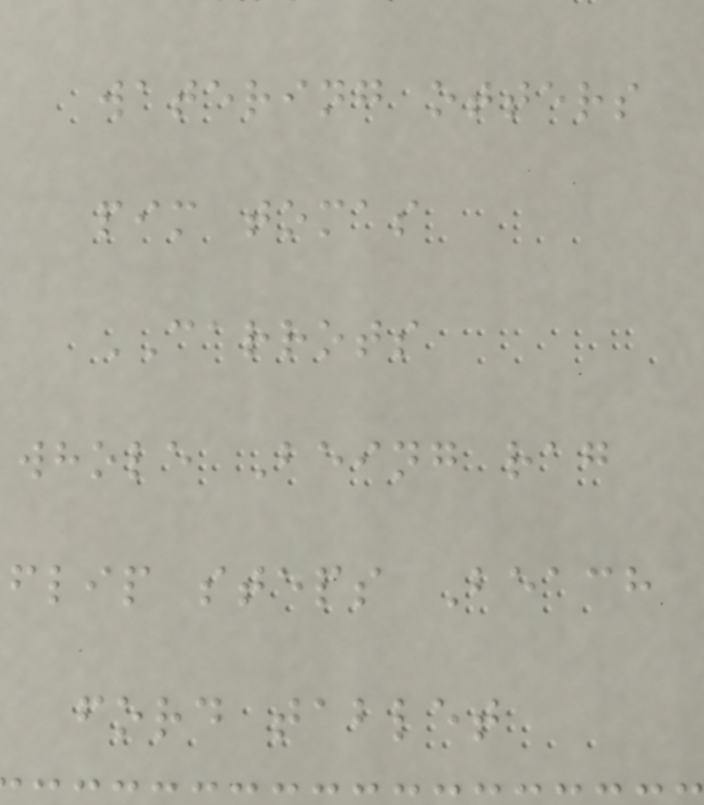watering otters
pim tomas
CARROTS
whole Being rag
flip steps Beach
ford tablet
